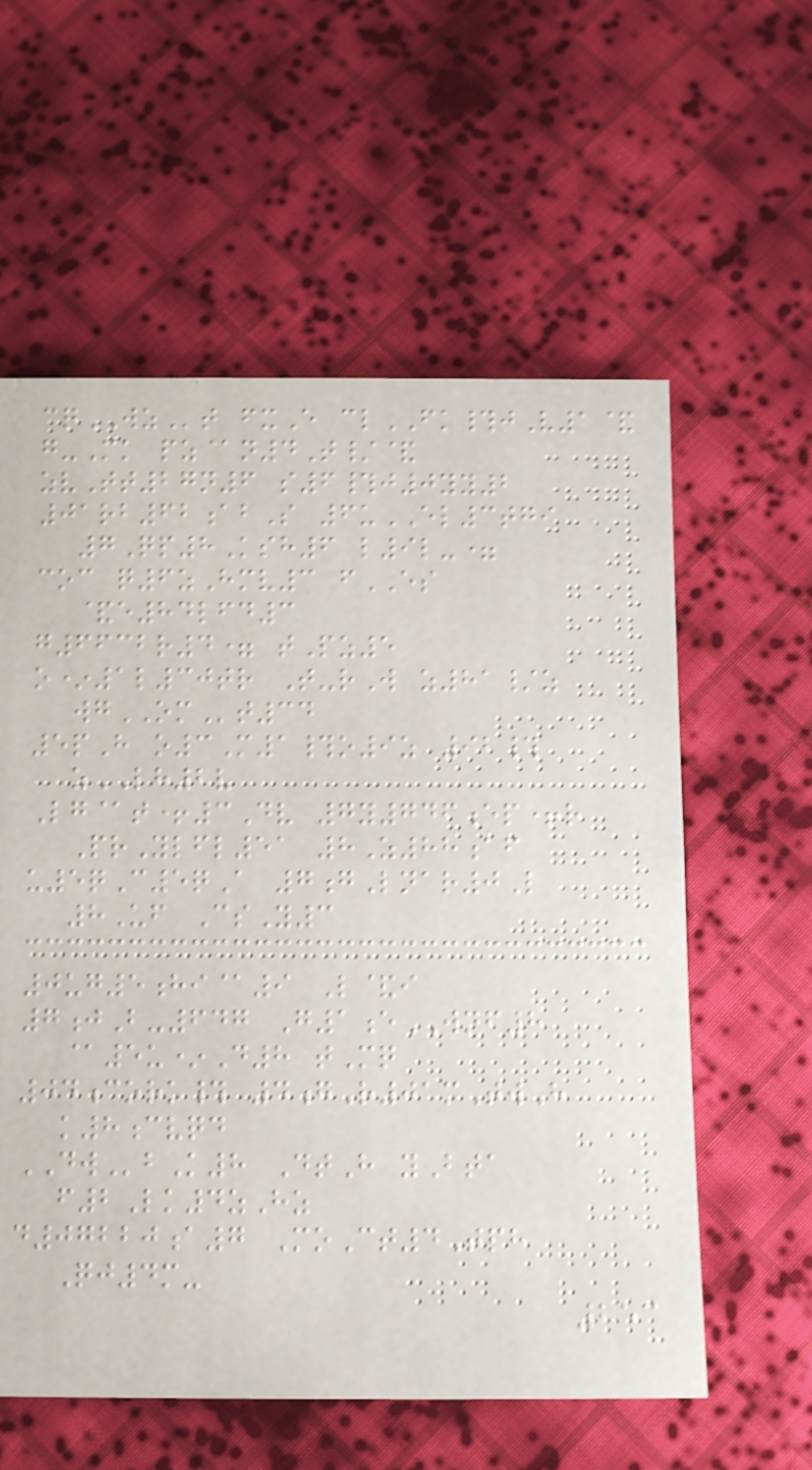cqWZt fxE clFK#jV1&
g-Mk pz@n4T/&
zvTt27n6 s6#j0yy2
01rb62abS 6uEL3tgi
7Qp8Ksh6 l9l-=
coc q6zHmv3 fES
&e84lfd3
g6632r4= tPz5
o*1l30tr T-rW z81/z
wgOMt34
5pH o3M1#o9z 92#
zLH2v
Lg@t+3Dv 7y746ep+r
PrYlfl51 8Z88af
u5qC5qA 7gLnar0L
8Uf CsY3
0ug5hi@9 L&i
7jB-647 G1eWNF8
@5u*D8 tMq
04cork# 4gR01mTwH
k8cvqd
DWbK8 DtH yBta
f2Lk4zHz
d07220a7 MoCt4Tph
Qj4m-
253
